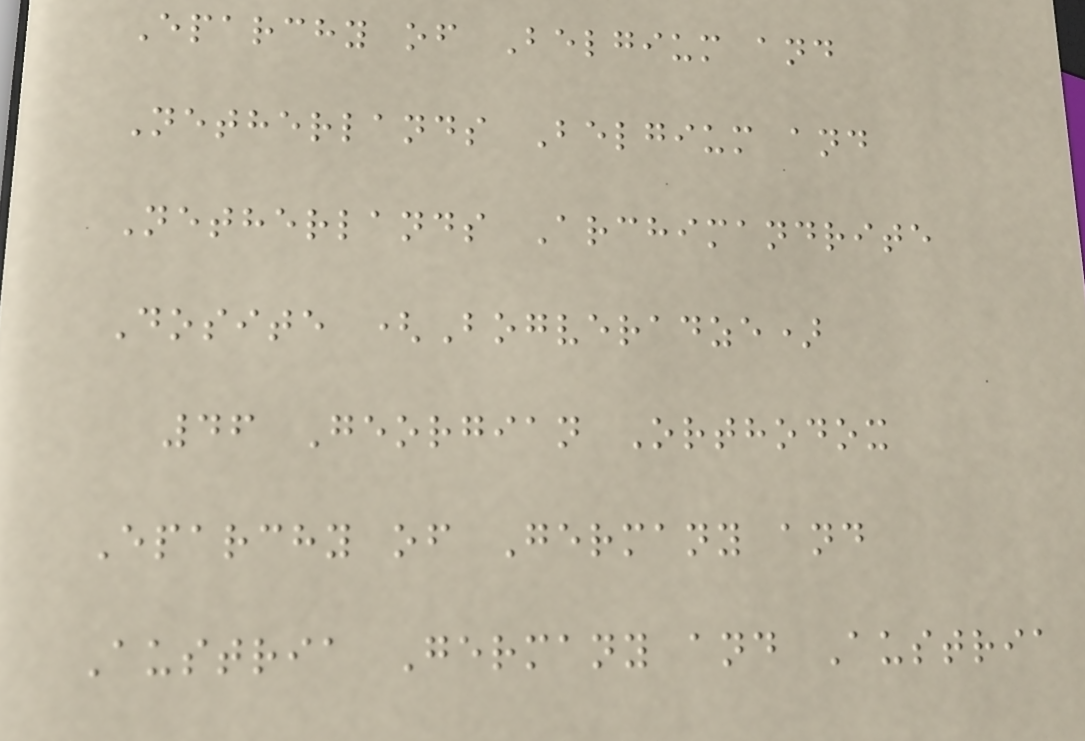Eparchy of Belgium and
Netherlands Belgium and
Netherlands Archimandrite
Dosite (Bogveradze)
46 Georgian Orthodox
Eparchy of Germany and
Austria Germany and Austria
